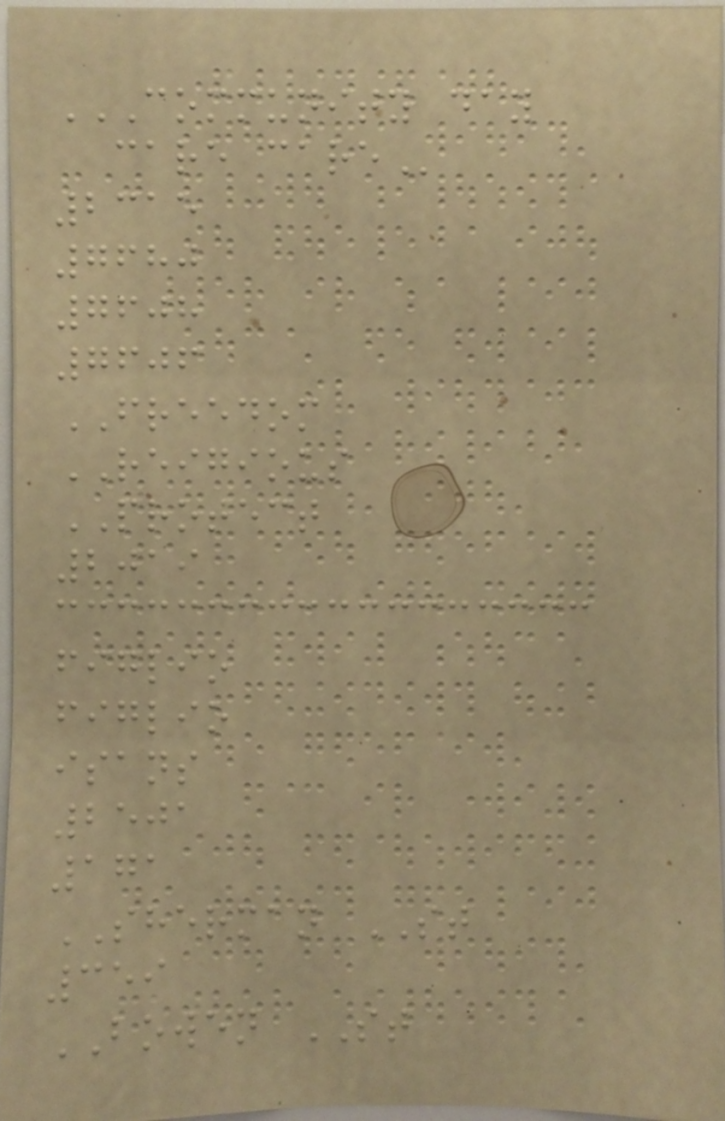COMMUNITY DAY
CARE CARE
2315
7680
7608
7606
FREEDOM
REIGIOUS
PROTECT
2019
figlio
figlio
isans
2501
171
SHERMAN ST
359
BOWEN ST
